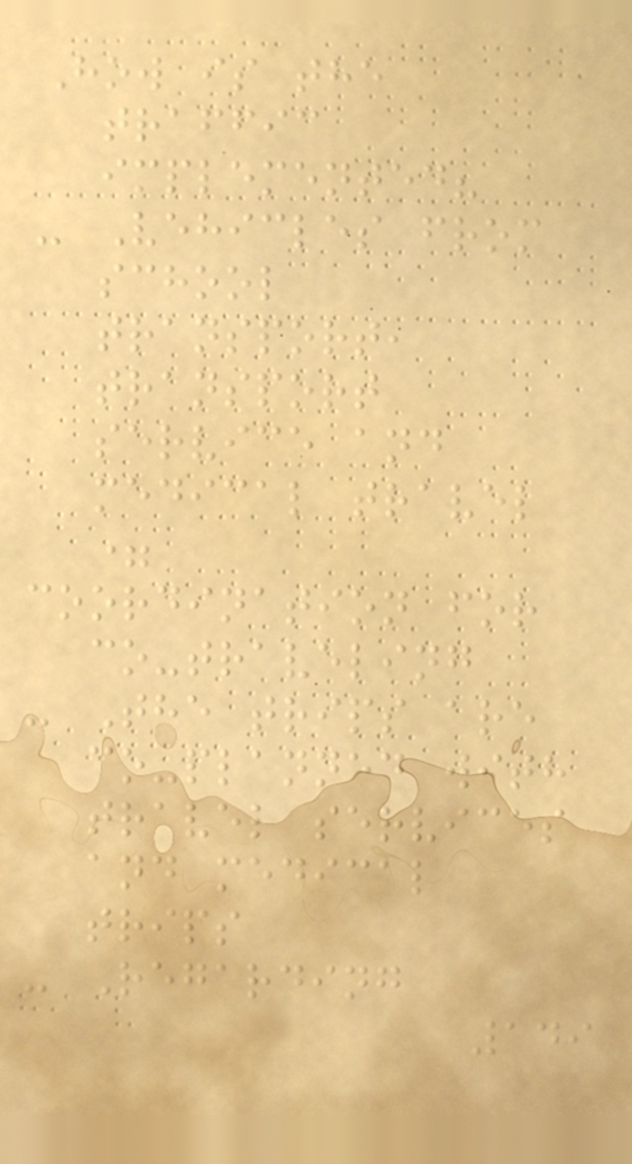How is the
traffic
implemented?
- Vehicles from
school
transport,
transport
service and
medical travel
=
coordination for
co-traveling
- The trips are
co-planned with
travel services
and medical
trips
- Regarding
149
